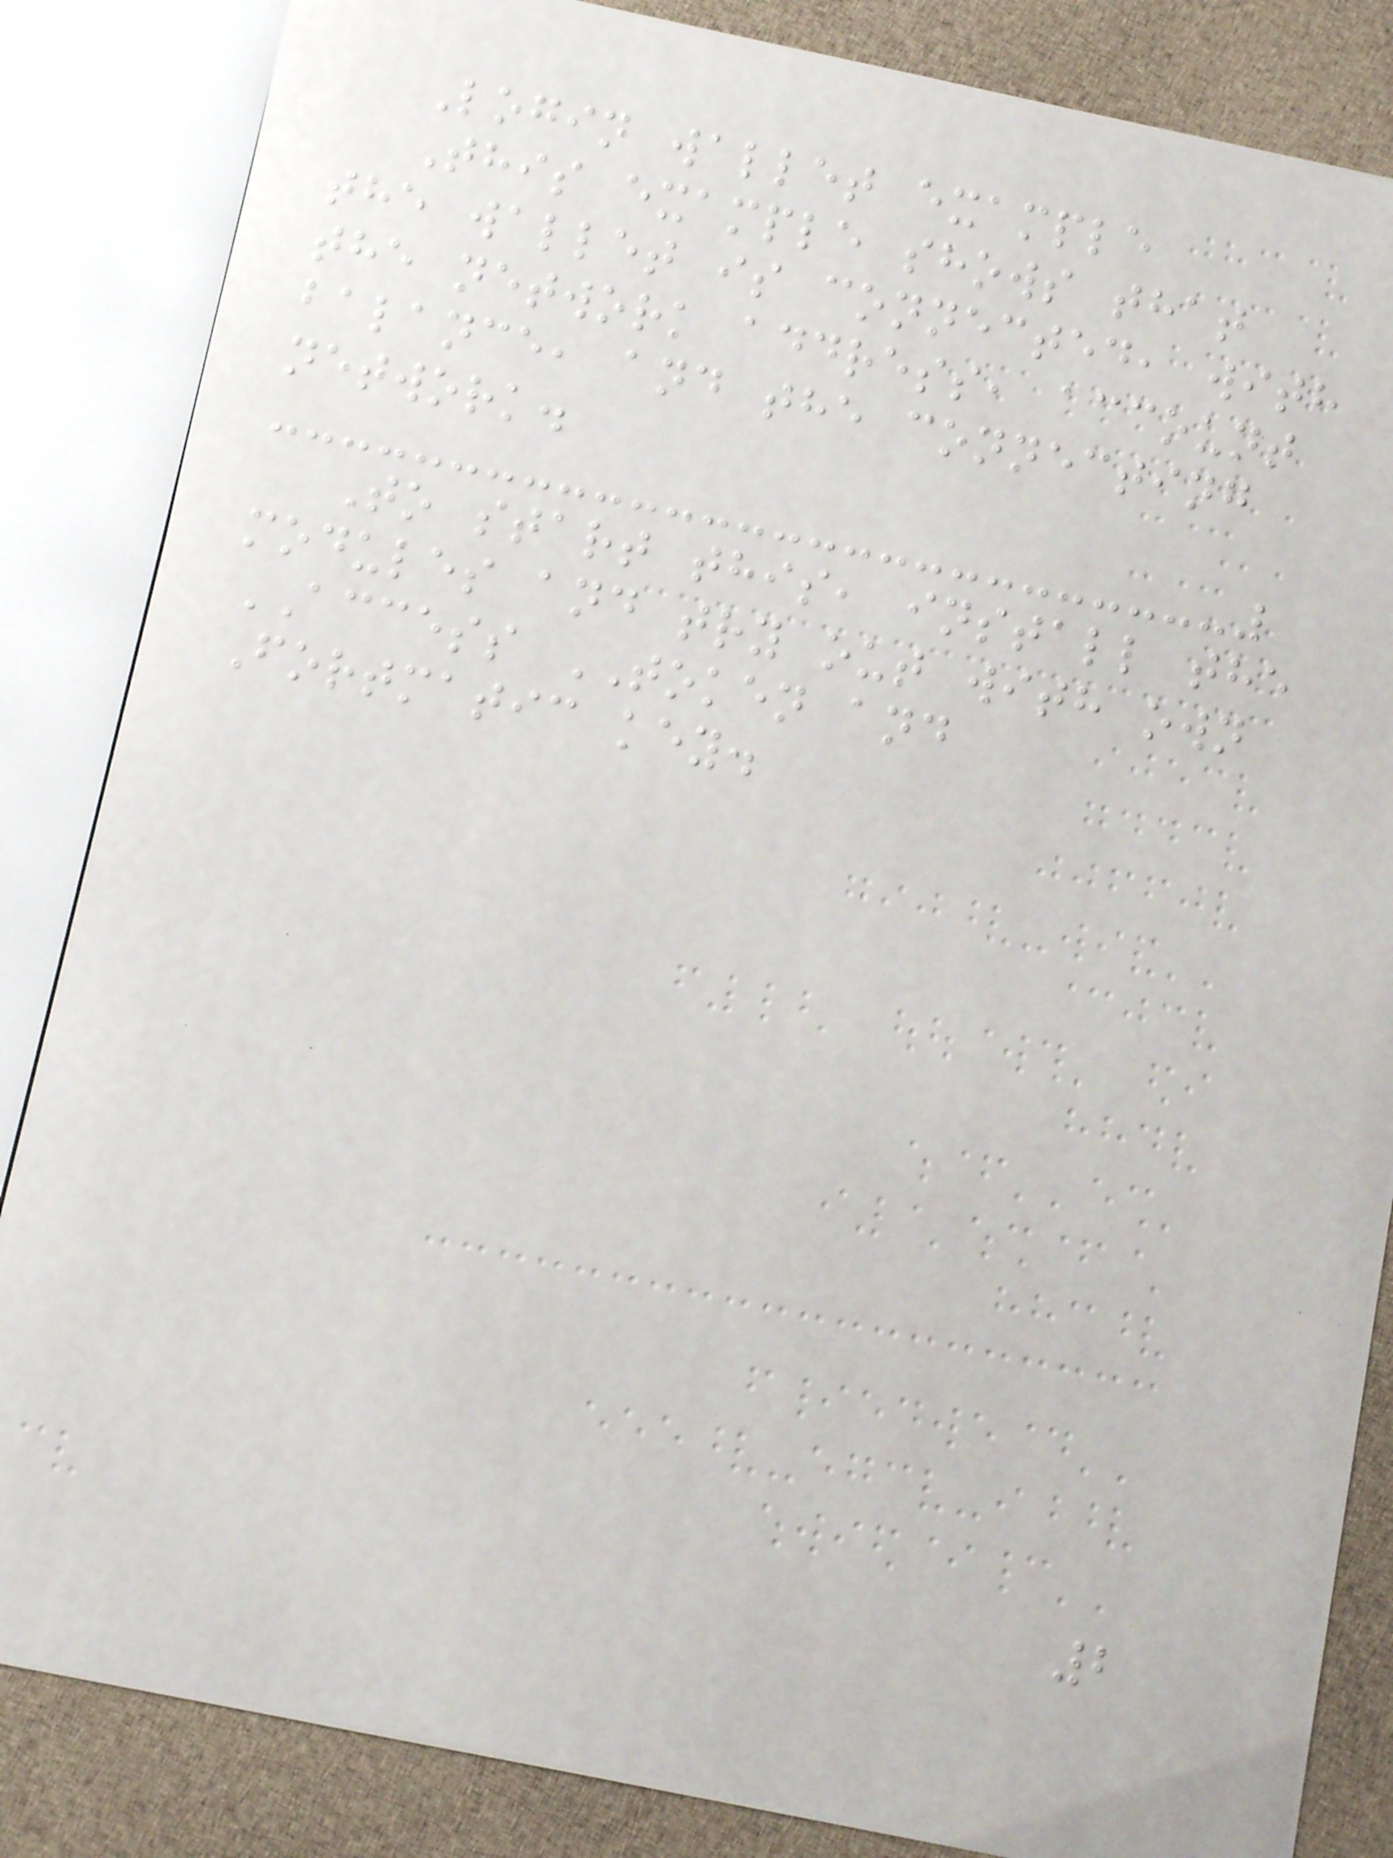Login wallet example
This example shows that
the wallet is connected, with
the network address, account
balance, and the connecting
network.
To start this, install the
modules and try out with own
ACCESS TOKEN and
Fortmatic key.
2
